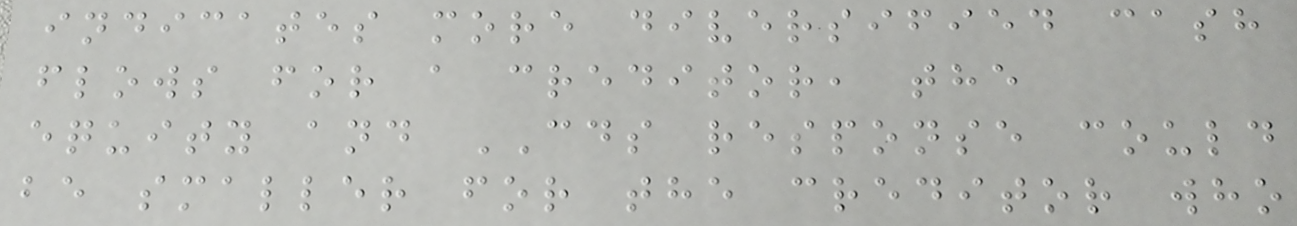indicates more diversified cash
flows for a creditor, the
equity and CDS response could
be smaller for the creditor who
